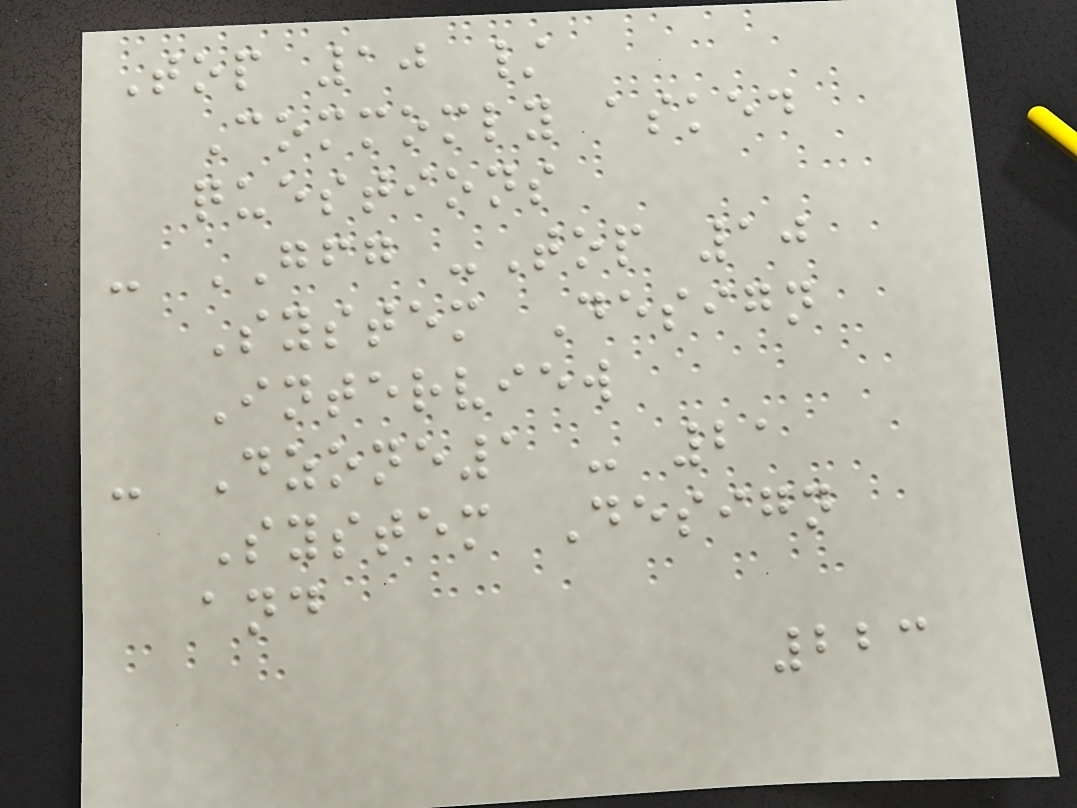Top 10 /
Commomly asked
questions
- GFG -Top 10
System Design
Interview
- Dzone1 - 21
System Design
and
223
